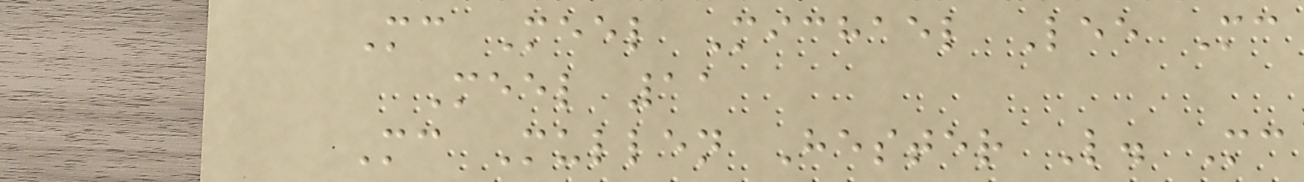Mc Meel Michael Lee Mc
Meel 11
Mc Mullen Hester L. Mc
